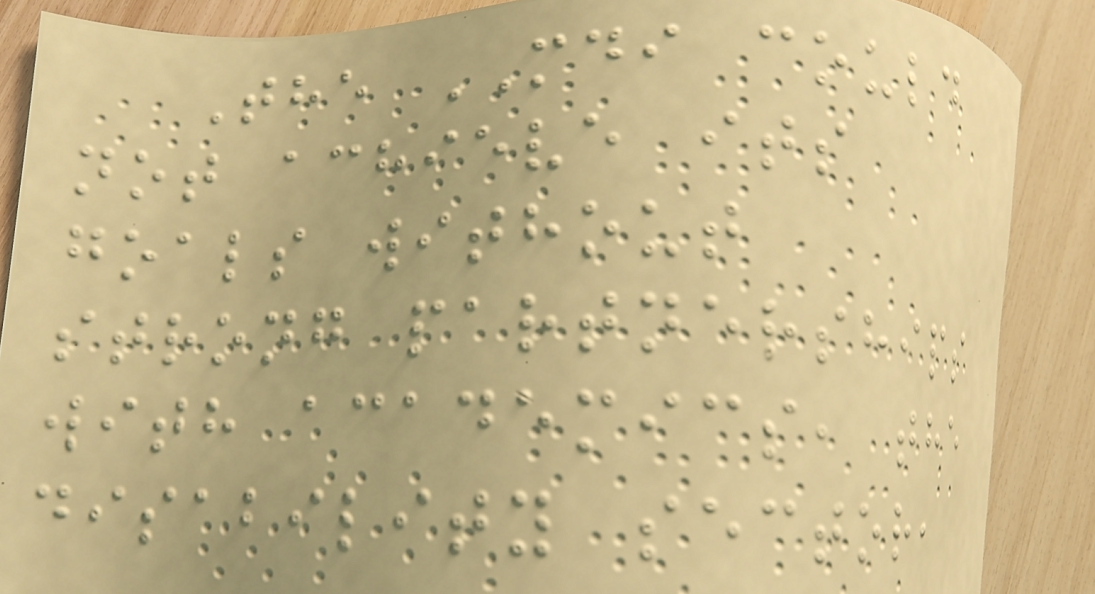The MDI could
not achieve its
goals without
strong partnerships
with academics, the
disability sector,
